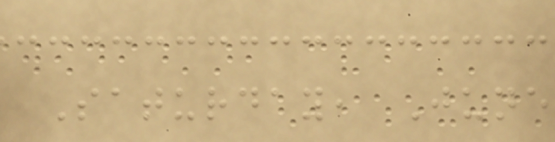Saturday, June
